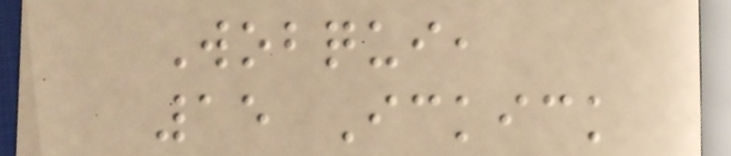Wobqui,
15 Ickick
